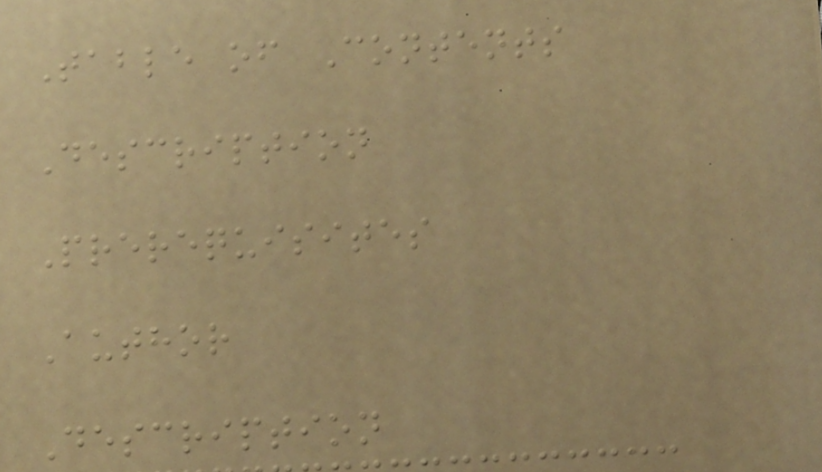Table of Contents
Description
Prerequisites
Author
Description
